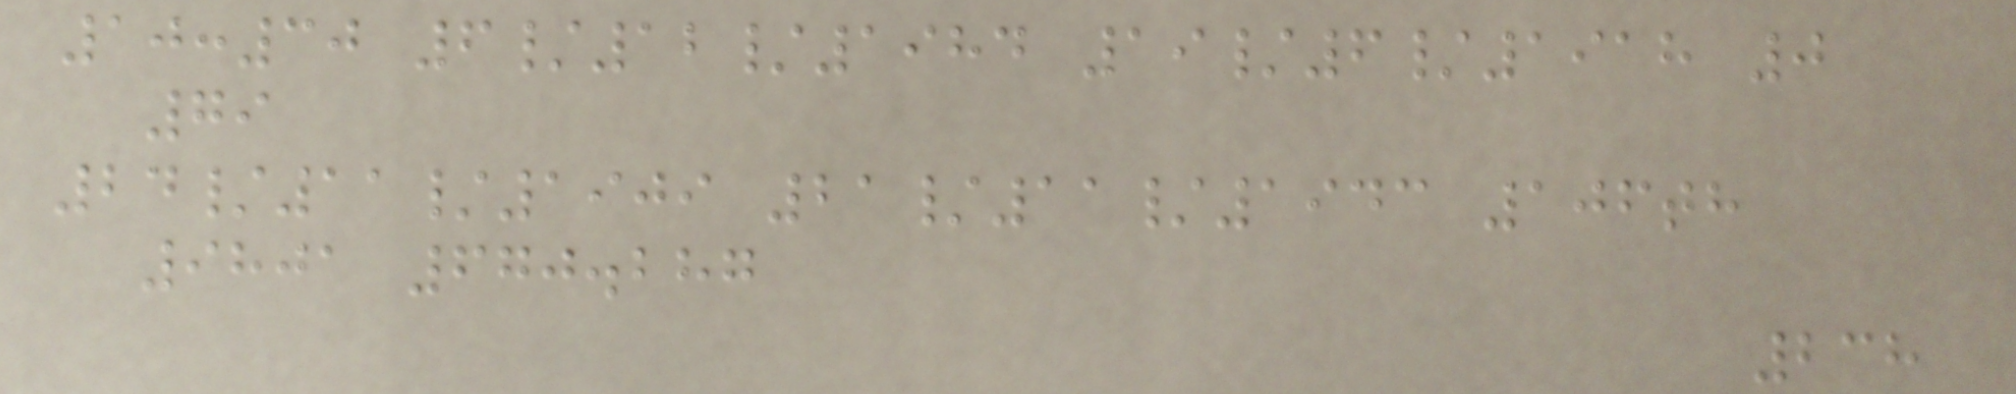10:30 6/12/1984 19/6/1918 0
79
24/11/1909 21/11/1943 106th
9801 670.287
238
